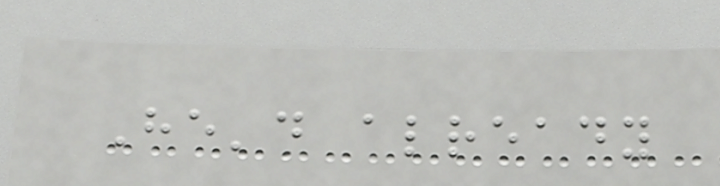He'd already
